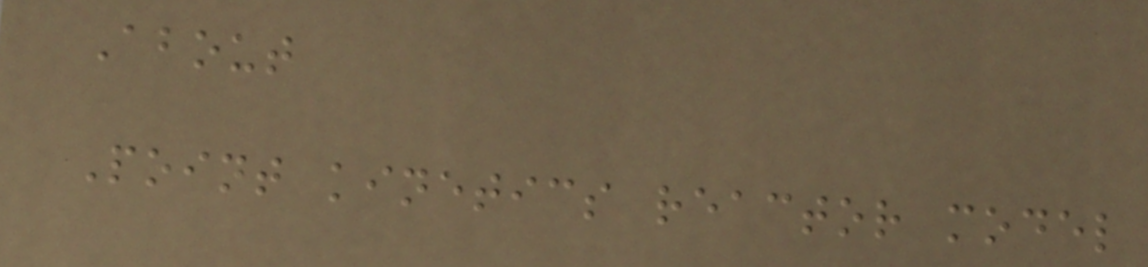About
Point kinetics reactor model
